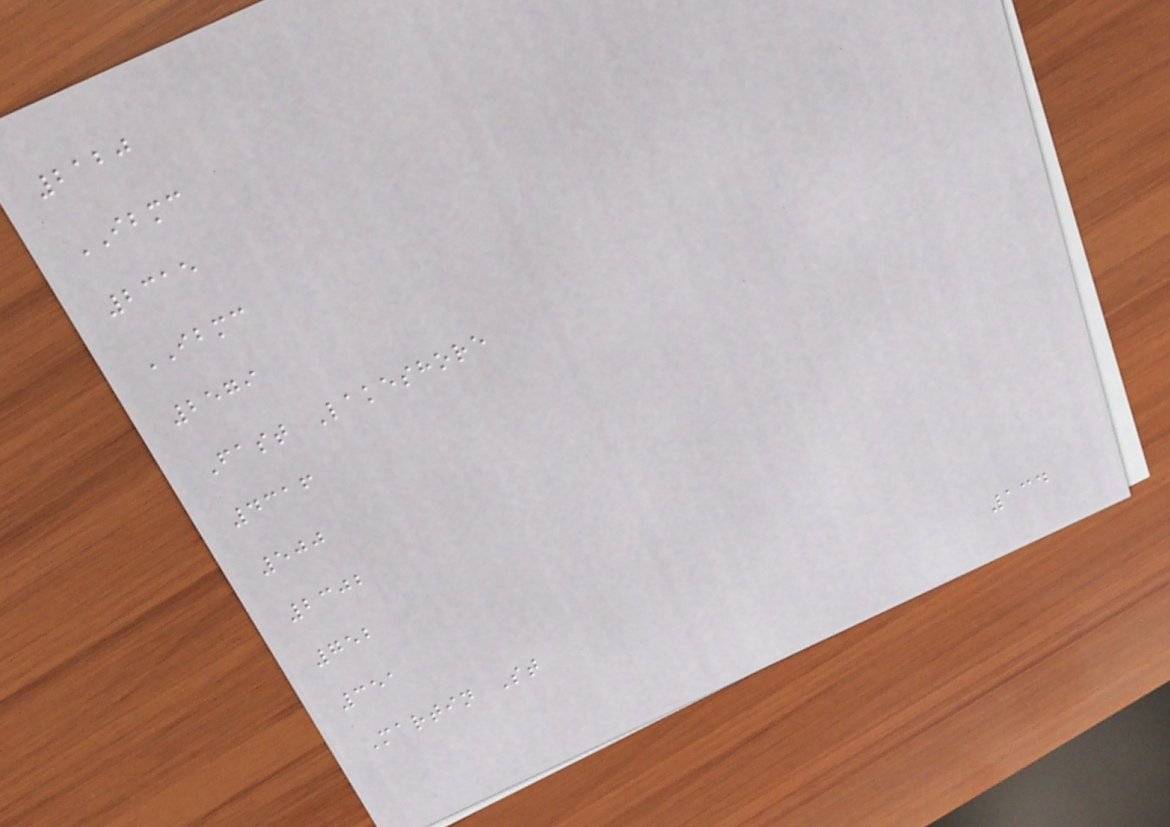2120
IBMC
2315
IBMC
2579
Fast Lakeshore
4316
500
2302
752
351
Martin St
134
